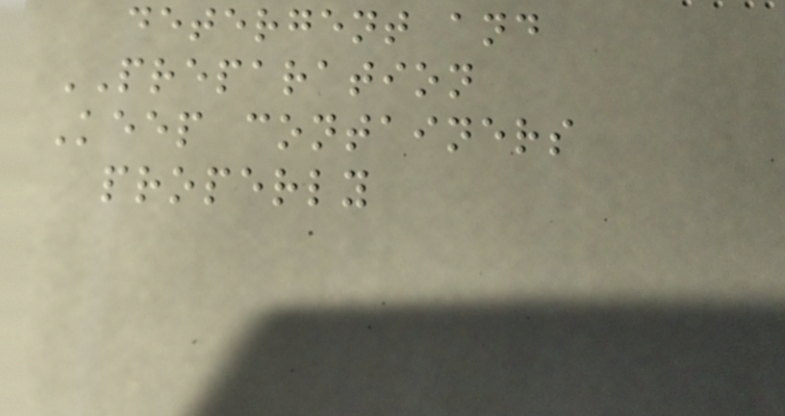detergent and
PREPARATION
Keep containers
properly
